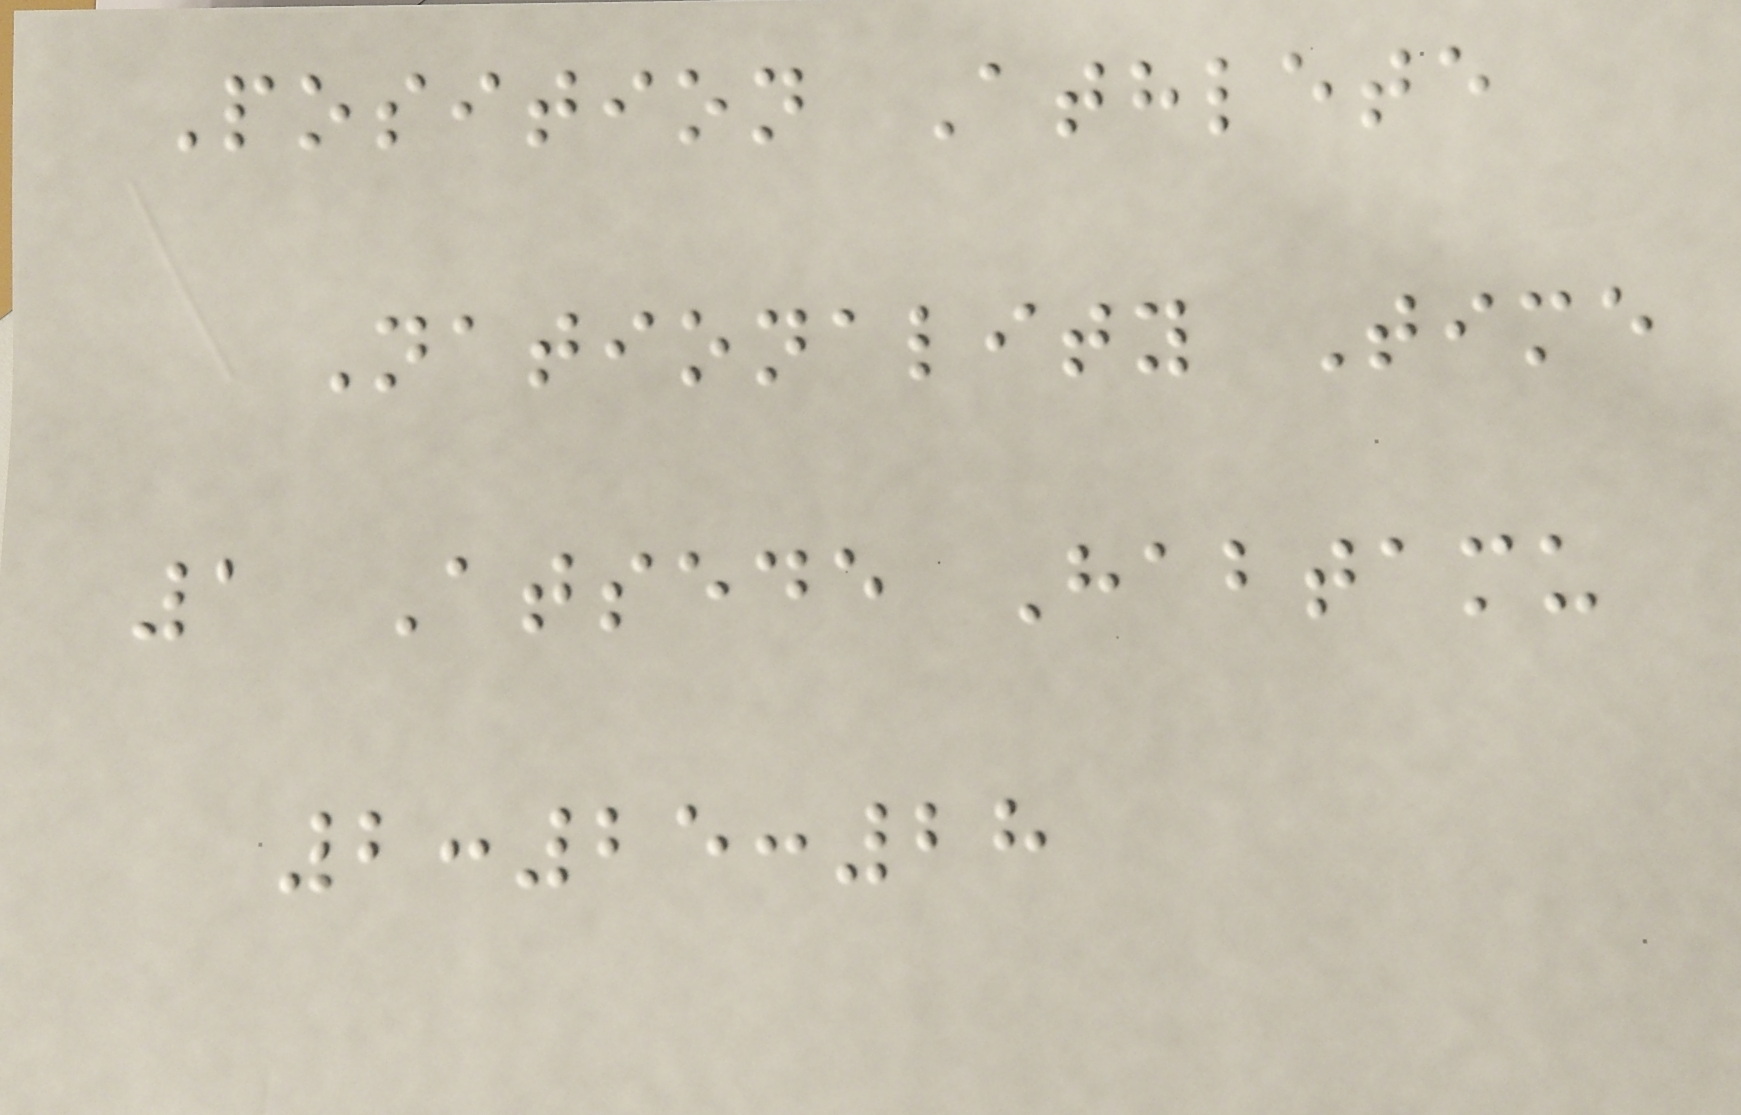Position Athlete
Nationality Time
1 Atsede Habtamu
2:25:28
